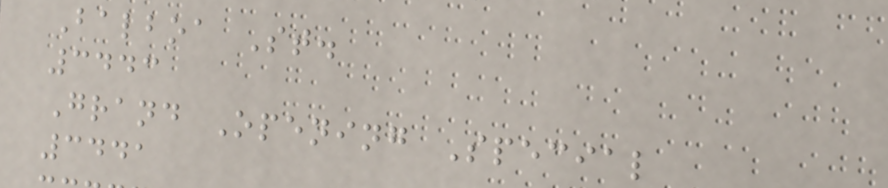Balboa St.
3443
Grand Opening Special
3441
